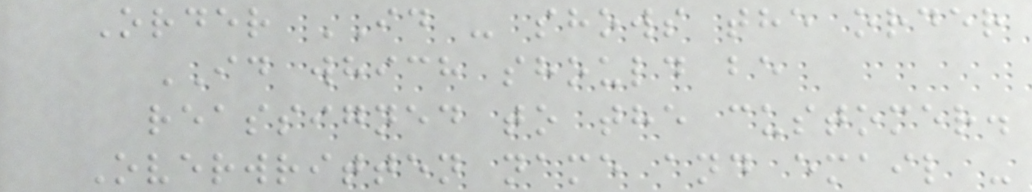Order ID - shows the order
ID which should be
reassigned to the customer.
Overwritten name and email -
